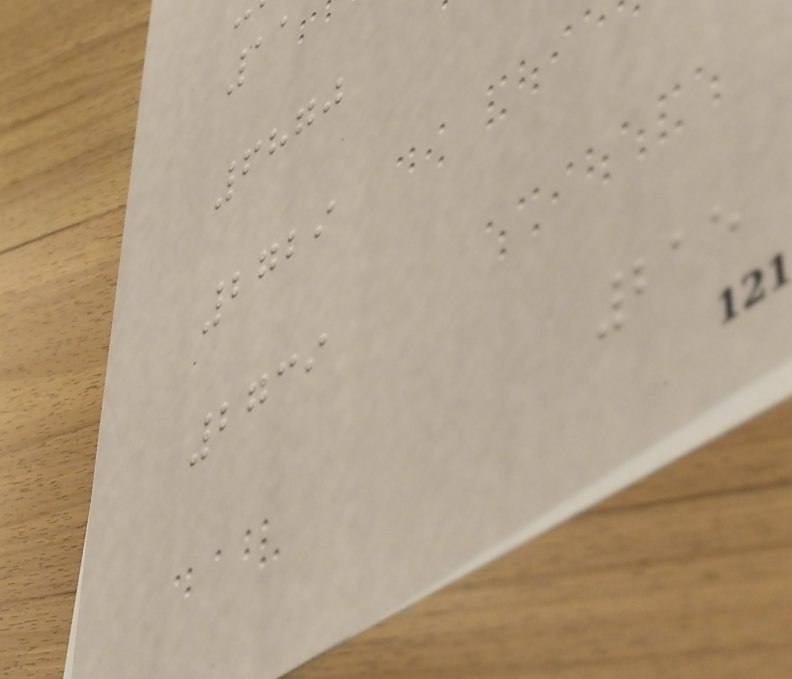11
6870
2729
2739
215
